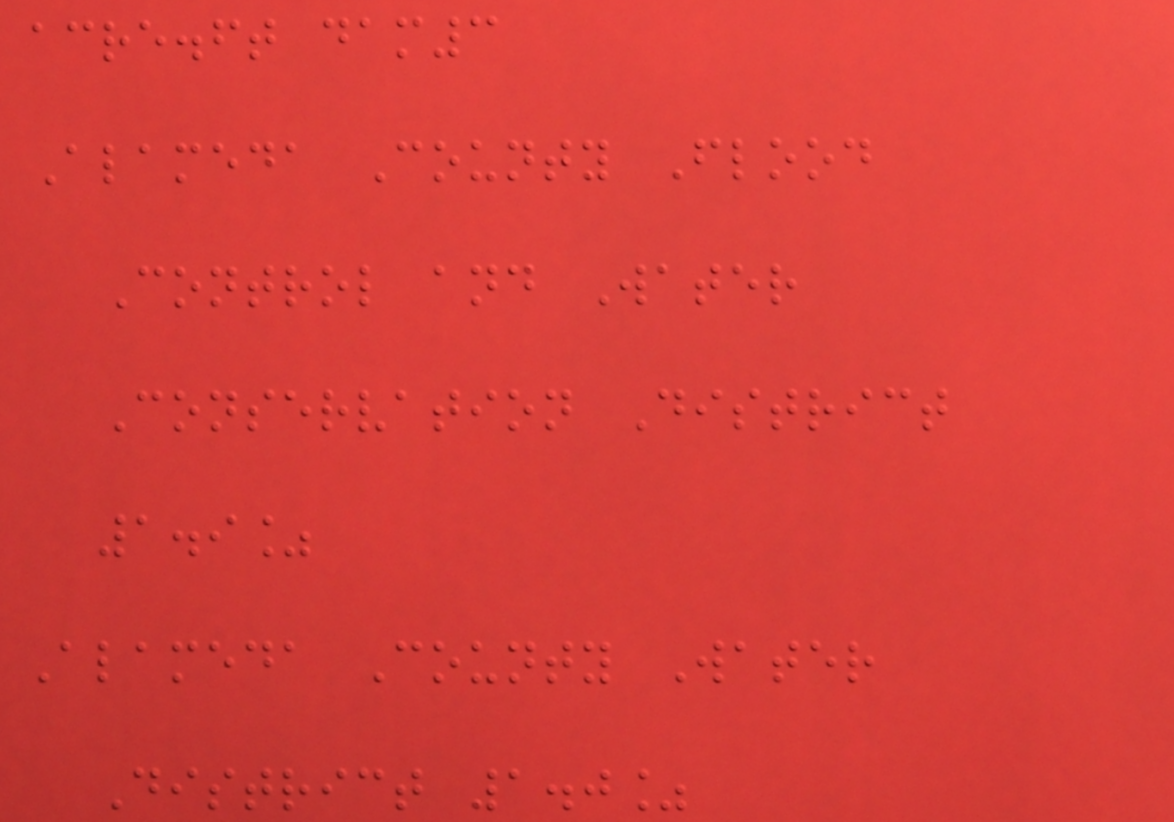acre.ft dam3
Alameda County Flood
Control and Water
Conservation District
1.9%
Alameda County Water
District 1.0%
